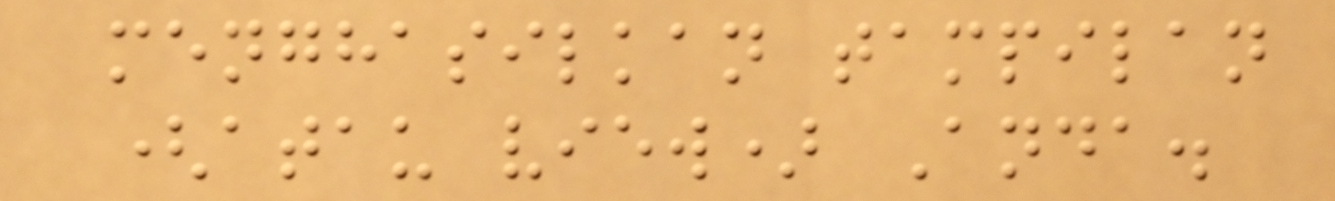menghasilkan tampilan
(atau view) Anda.
